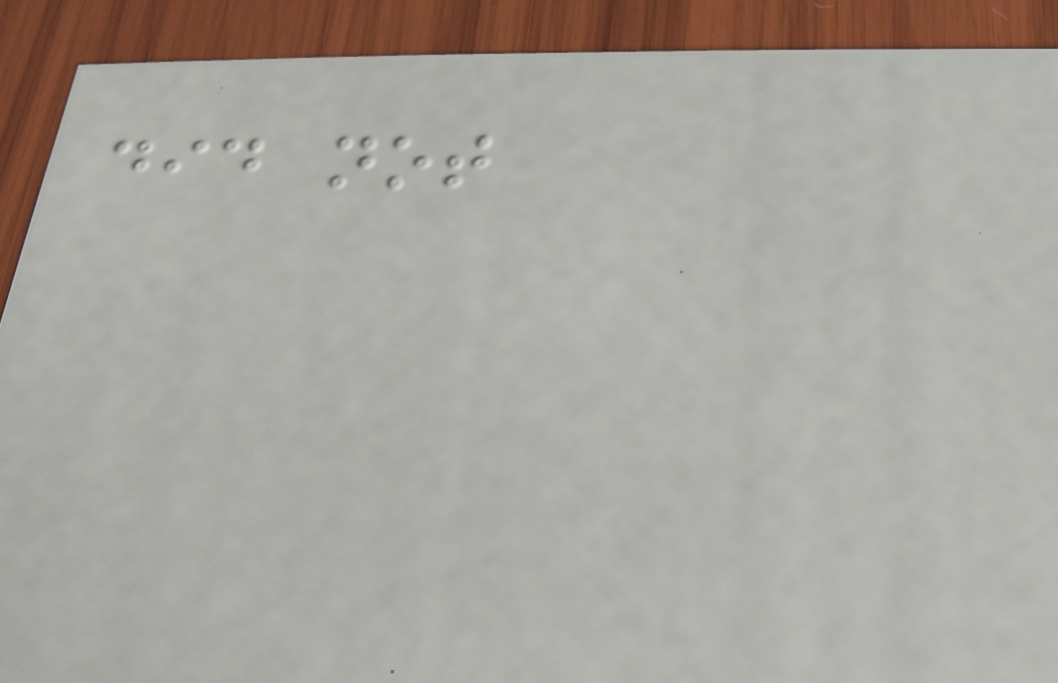did not
